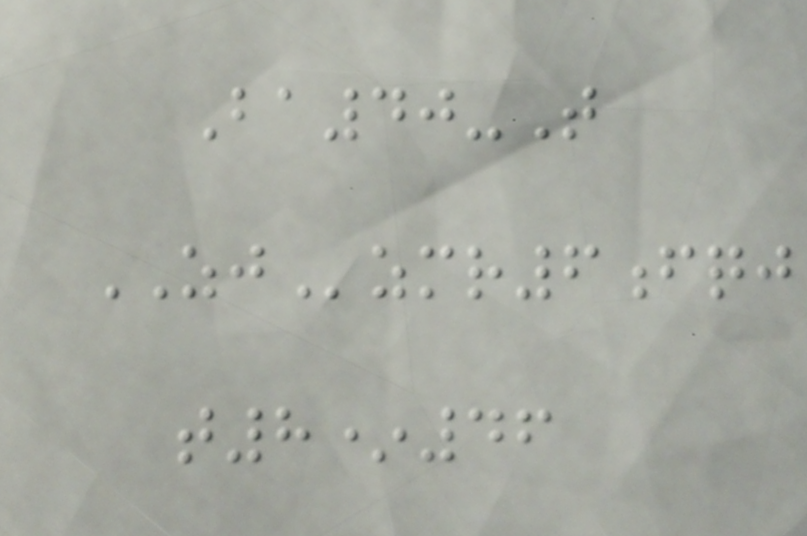Ba40-T
ZJzmr6fqj
t8*46
